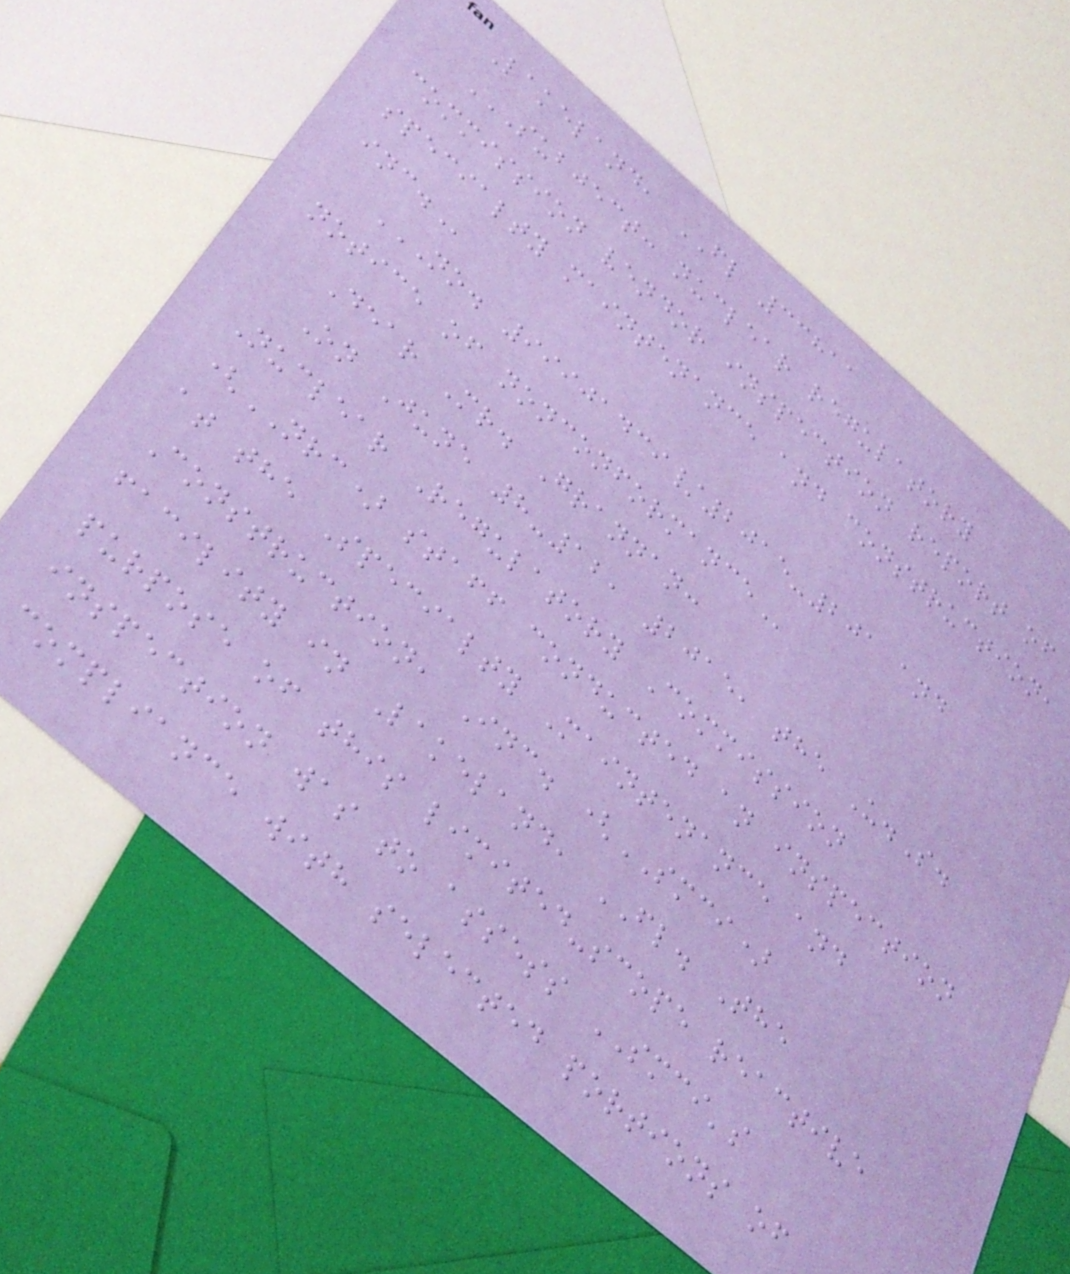Lakeland, FL 33811
SUBJECT: NUCLEAR REGULATORY
COMMISSION VENDOR INSPECTION REPORT OF
SPECIALTY MAINTENANCE AND CONSTRUCTION,
INC.
NO. 99901439/2015-201 AND
NOTICE OF NONCONFORMANCE
Dear Mr. Grannan:
On June 8-12, 2015, the U.S.
Nuclear Regulatory Commission
(NRC) staff conducted an inspection
at the Specialty Maintenance and
Construction, Inc. (SMCI)
facility in Lakeland, FL. The
purpose of this limited-scope reactive
inspection was to assess SMCI's
compliance with selected portions of
